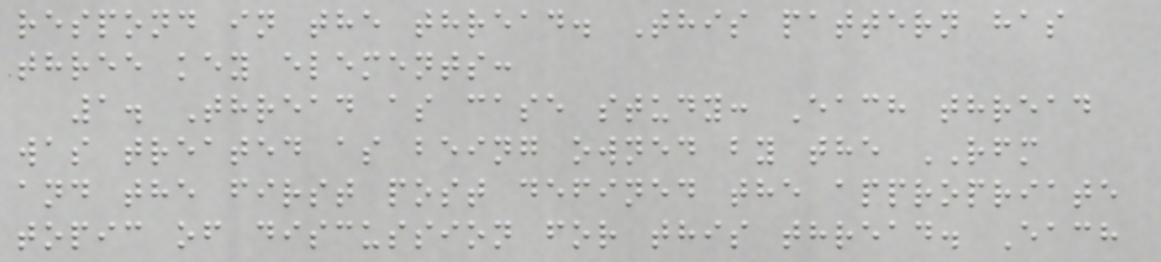respond in the thread. This pattern has
three key elements:
1. Thread as case study: Each thread
was treated as being owned by the RFM
and the first post defined the appropriate
topic of discussion for this thread. Each
